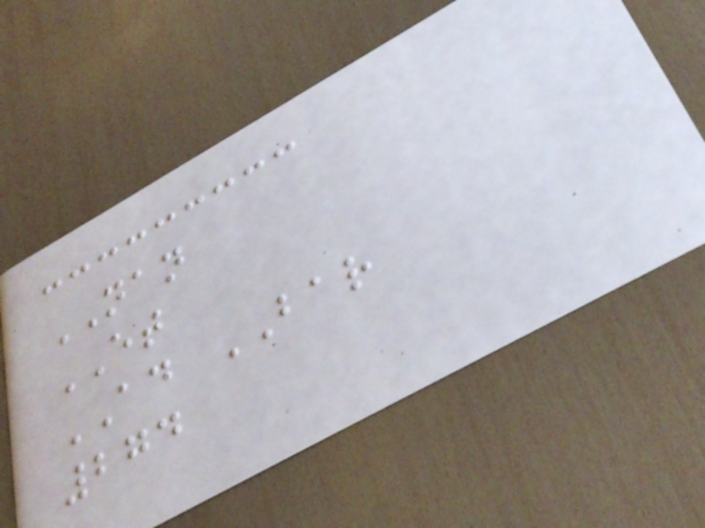NAN
ET
AD BAR
274
